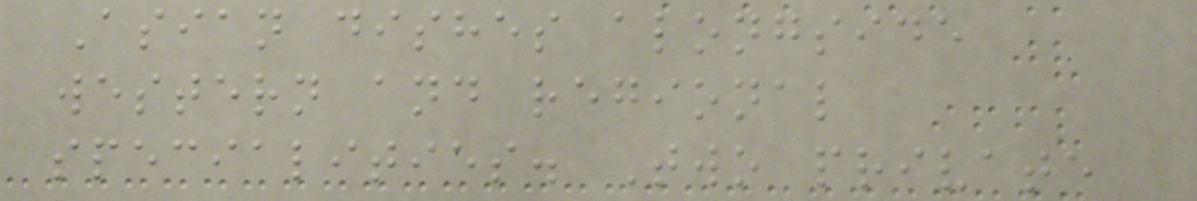Asian dishes alongside
western and regional
specialities. Two private
